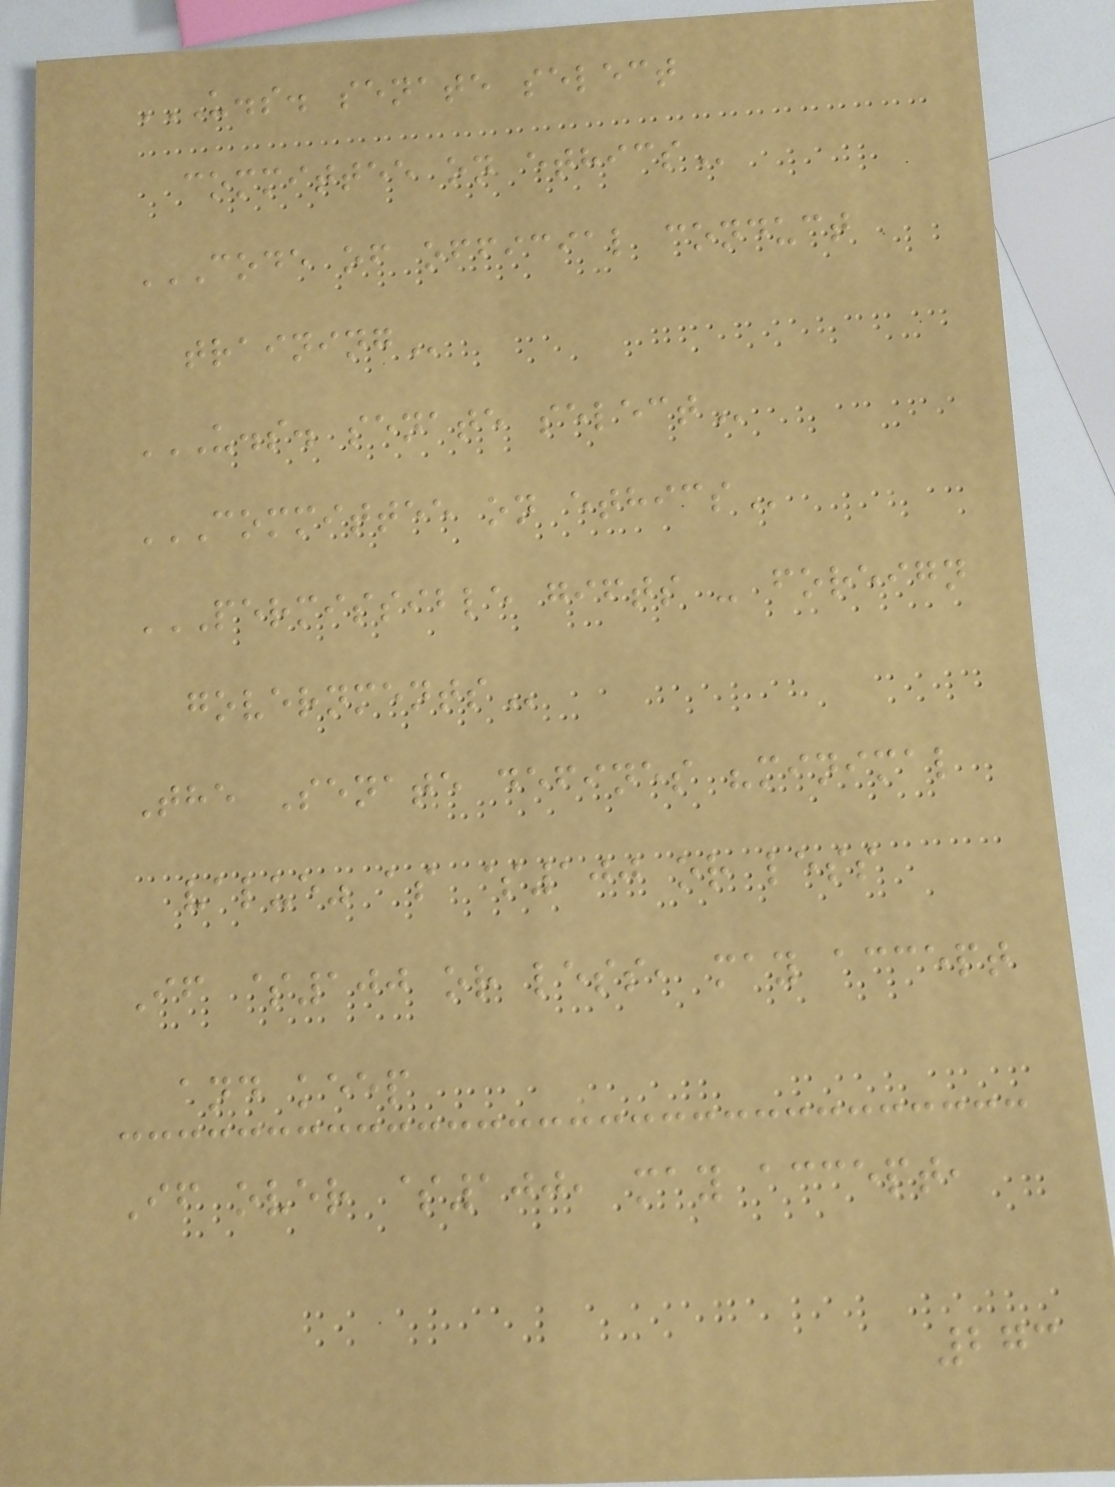U.S. SENATE SELECT
COMMITTEE ON ETHICS
CODE OF OFFICIAL CONDUCT
TRAINING
U.S. SENATE SELECT
COMMITTEE ON ETHICS
PERMISSIBLE GIFTS - FOREIGN
GOVERNMENTS
The Senate defines "minimal
value" as $100 or less
If $100 or less, may accept
and keep
If over $100, may accept,
273
